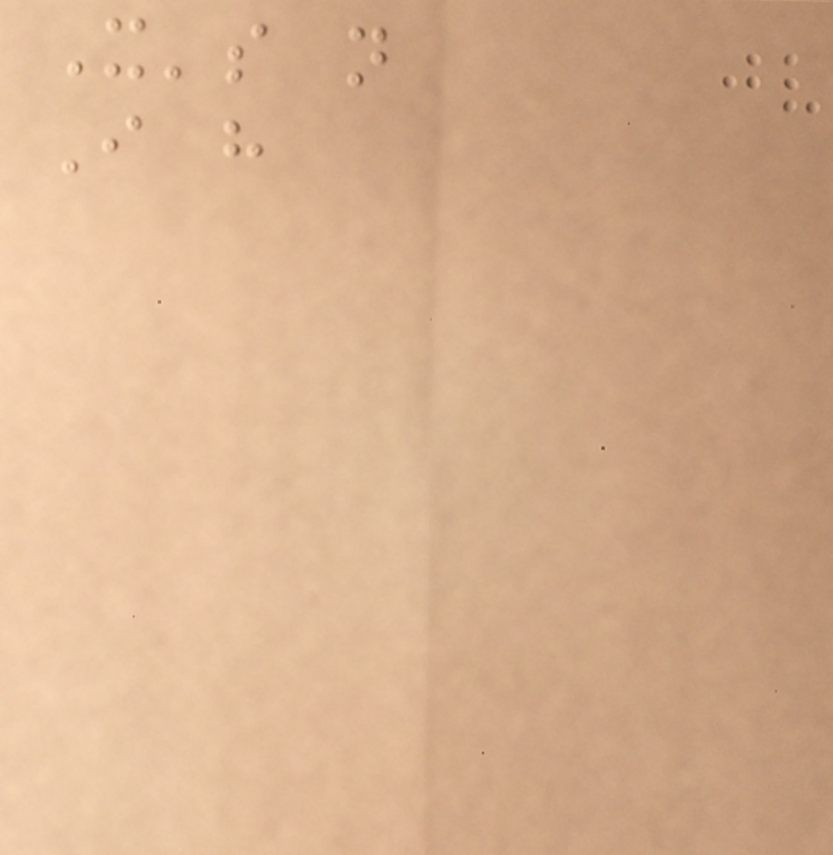It's not
I have
